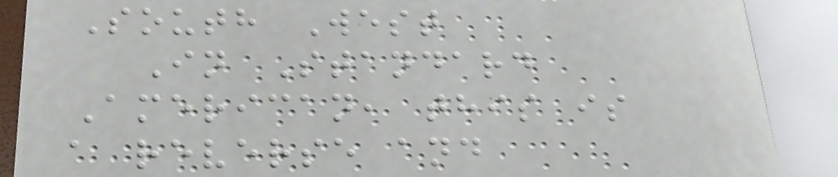South West
In Standard
American, this is
a reverse and
